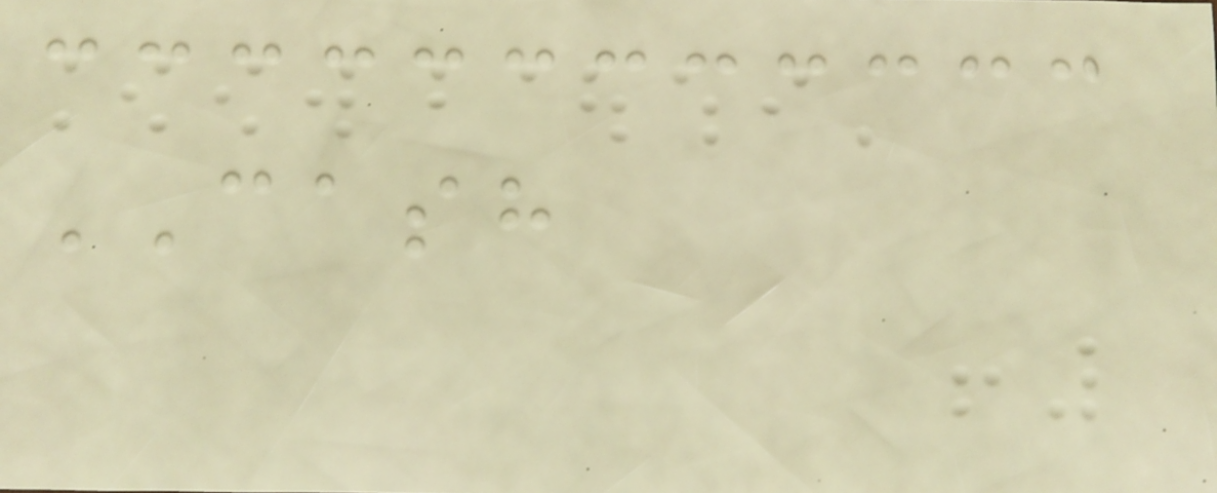CASH
